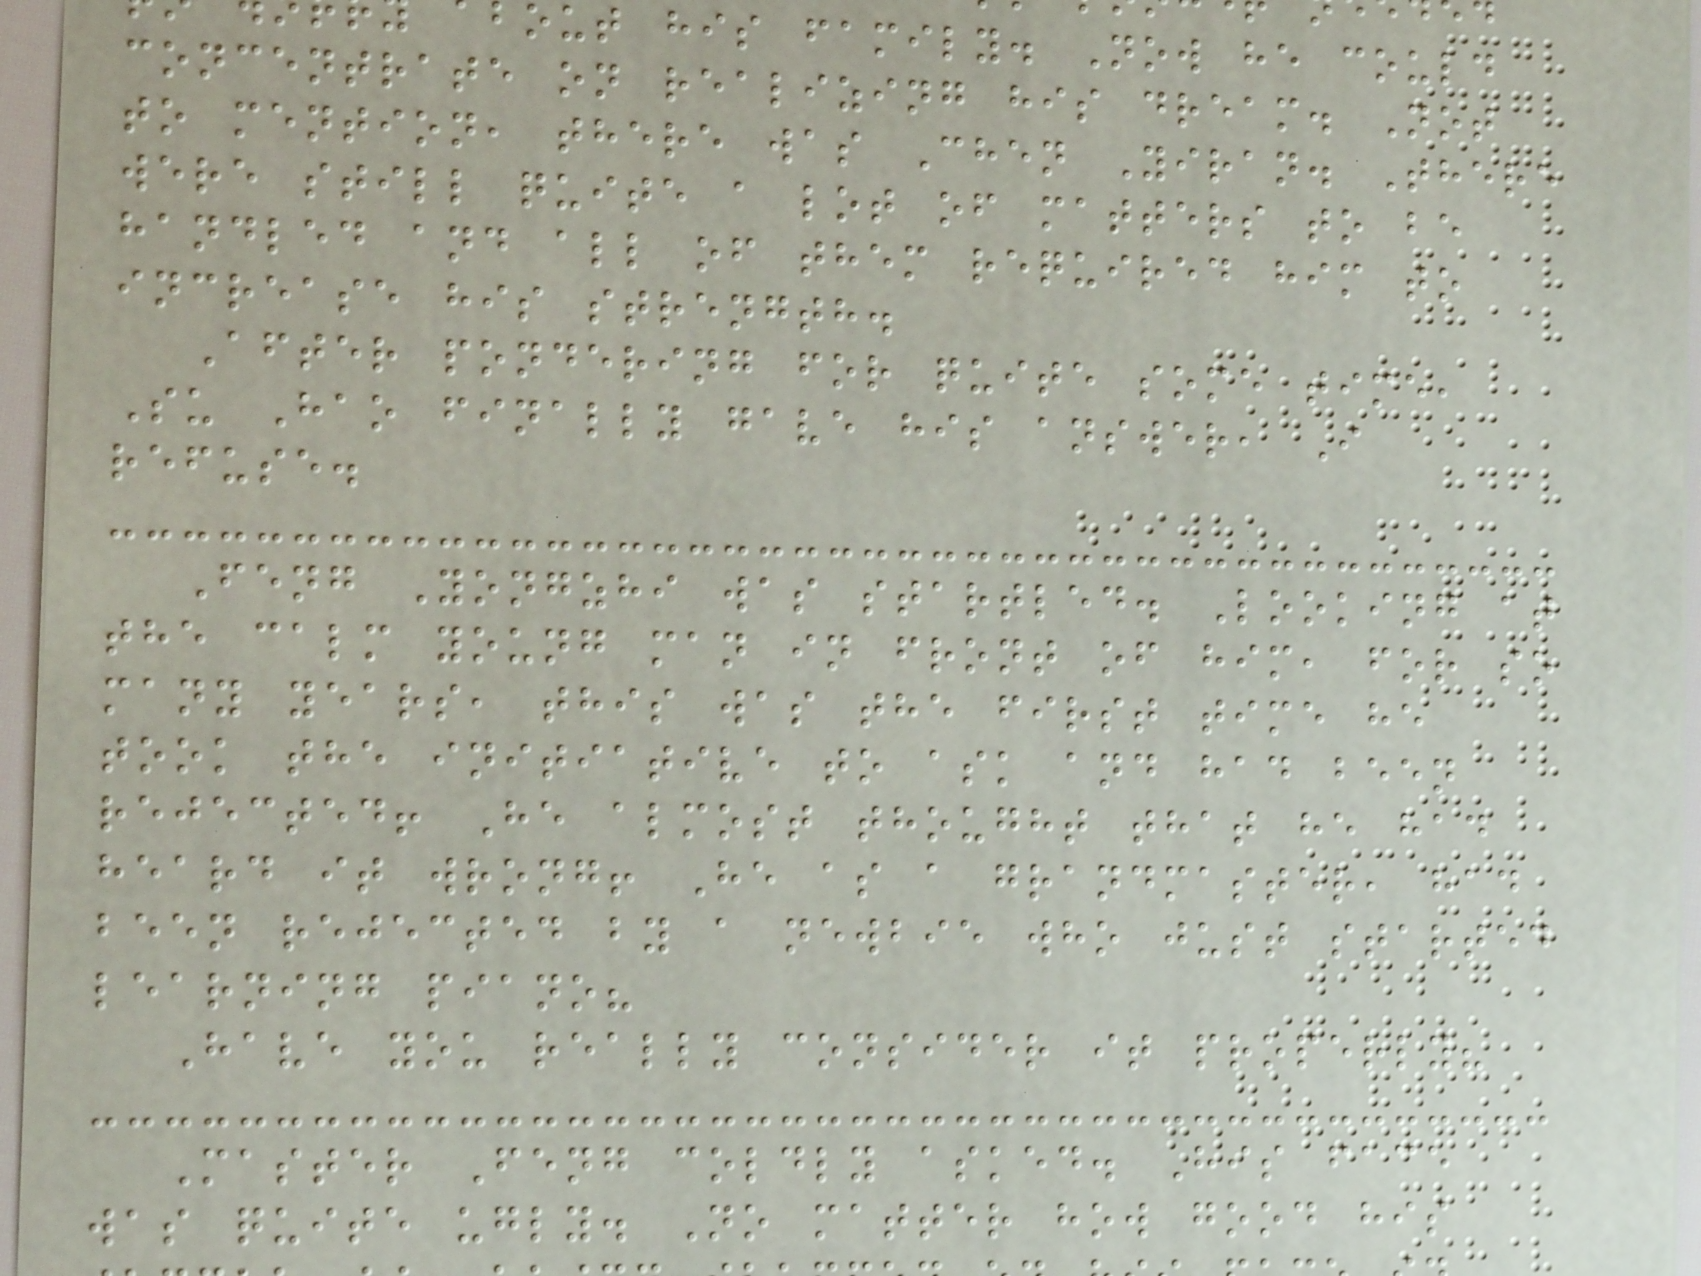bout his family. Now he could
concentrate on realizing his dream. Not
to mention, there was Chen Yiran. There
were still quite a lot of matters to be
handled and all of them required him to
increase his strength.
After pondering for quite some time,
Su Hao finally gave his answer, I
refuse.
Feng Yongzhi was startled. Looking at
the calm young man in front of him, for so
many years, this was the first time he
took the initiative to ask and had been
rejected! He almost thought that he had
heard it wrong! He as a grandmaster, had
been rejected by a newbie who just started
learning piano?
Have you really consider it properly?
Master Feng coldly asked. His face
was quite ugly. No matter how good his
